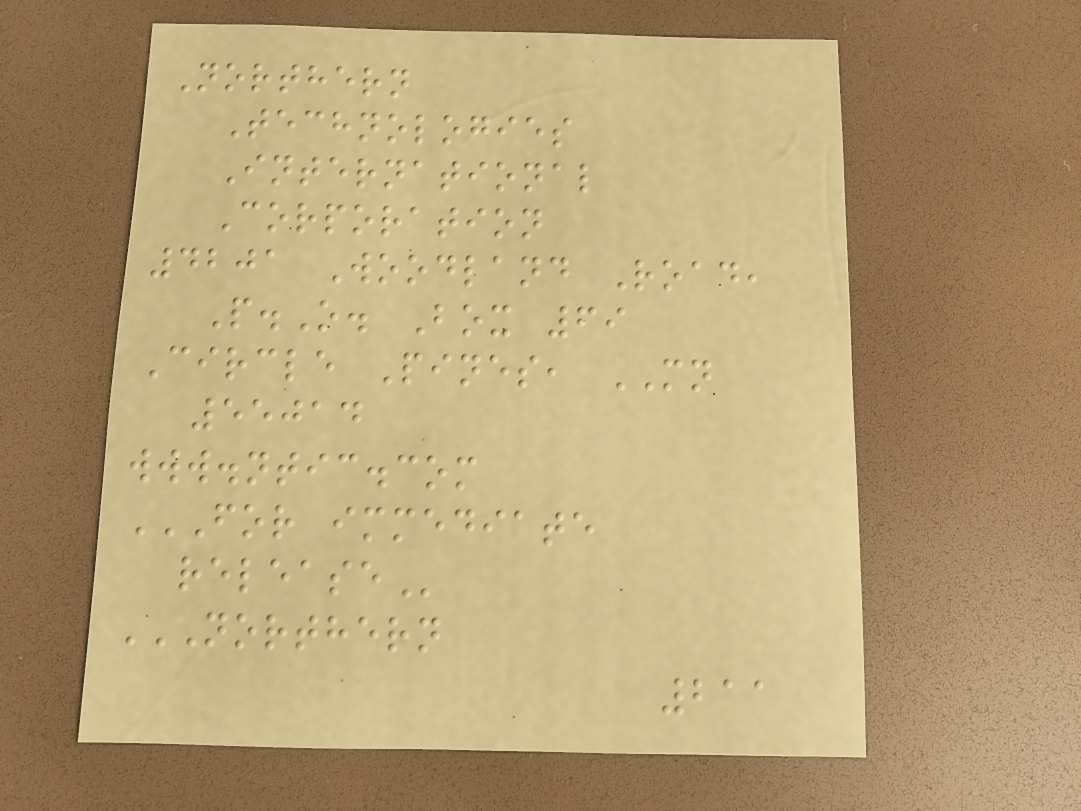Northern
Technologies
International
Corporation
4201 Woodland Road,
P.O. Box 69
Circle Pines, MN
55014
www.ntic.com
FOR IMMEDIATE
RELEASE
NORTHERN
211
